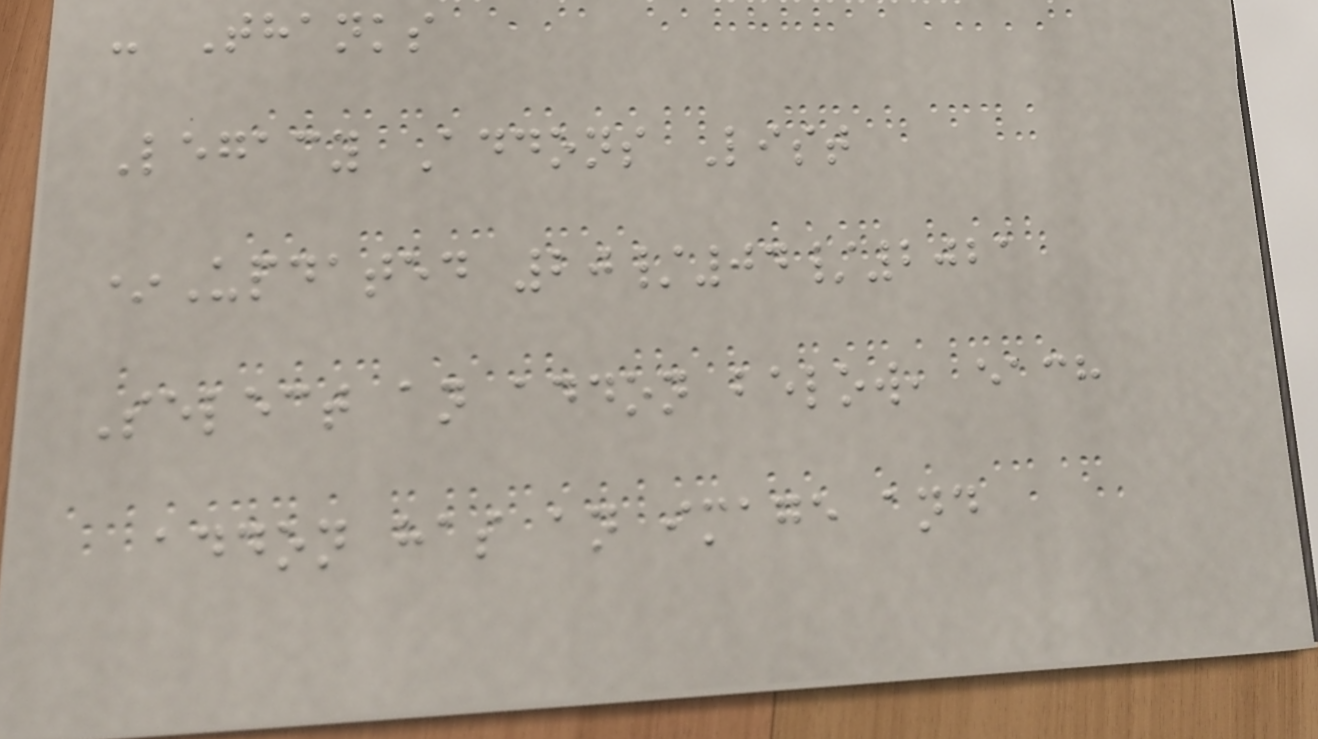- Thanks
Legacy Addons List
*Updated 20/04/2021
Select an addon below, each
addon has an image and
